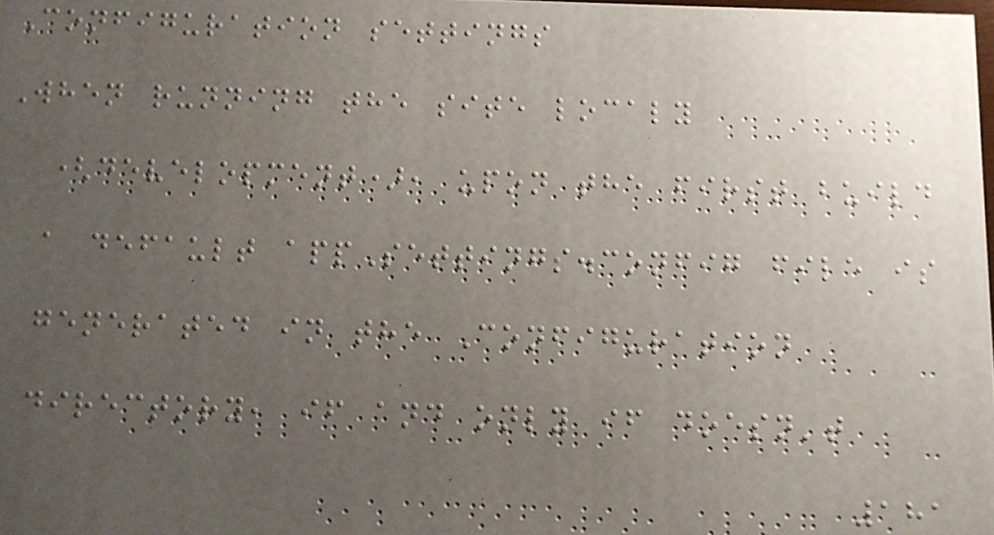Configuration settings
When running the site localy
(development), upon the first build
a default appSettings.config file is
generated in the Configuration
directory, if and only if doesn't
181
